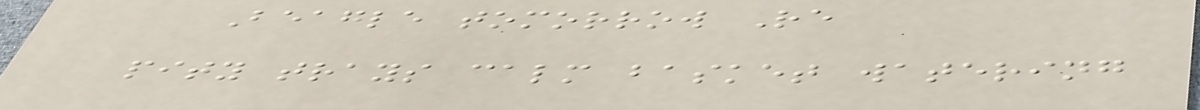Beagle tomorrow Re
pity trays calm basket watering
